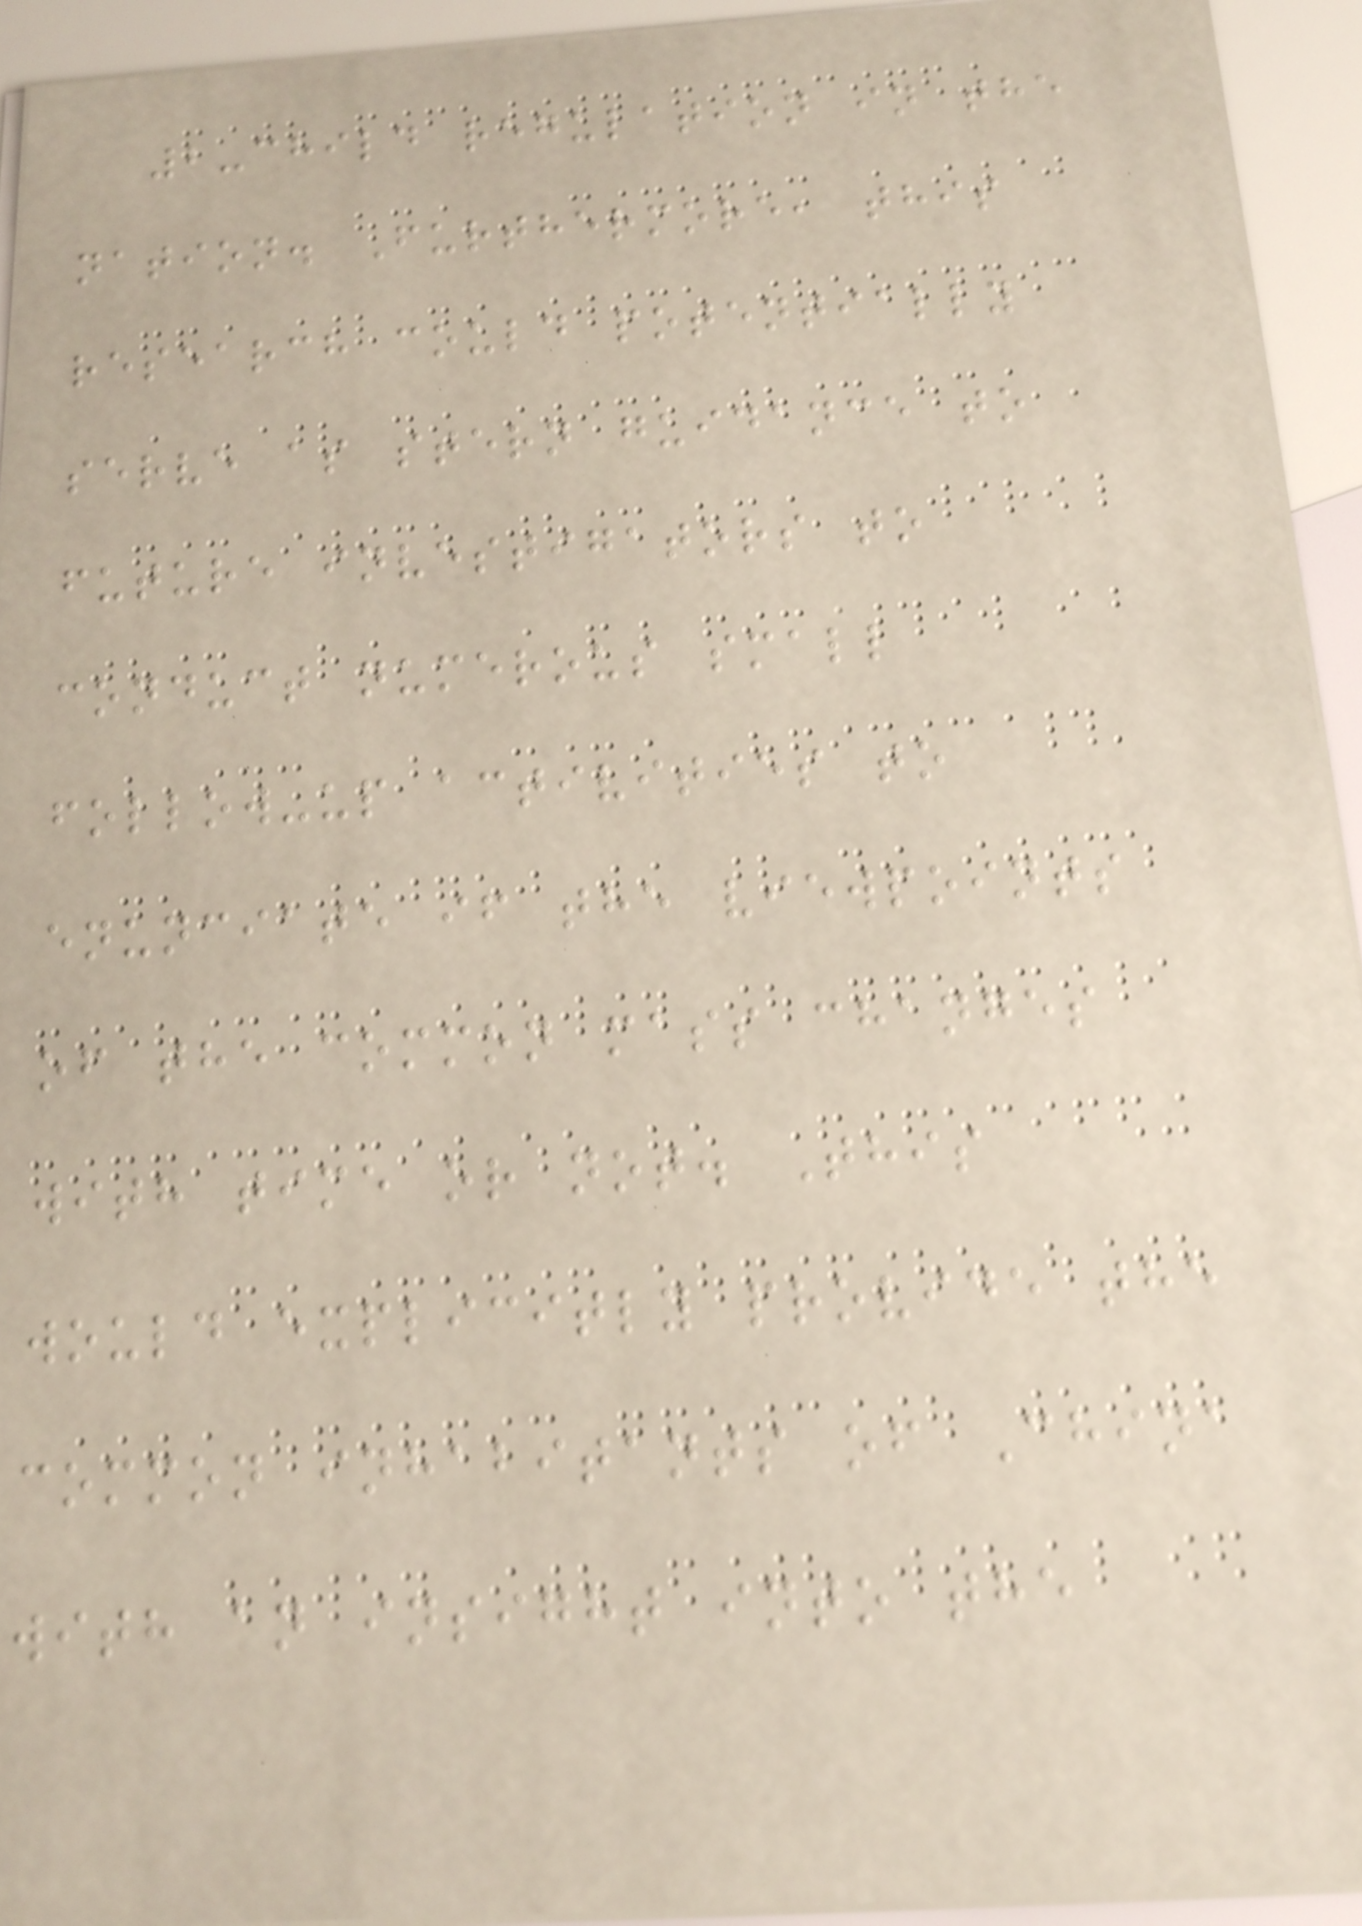2-child regulation in the
nation. Furthermore, this
research could potentially
serve as stern guidance to
future investigators to
conduct numerous small
follow-up activities to
enunciate if the viewpoints
of the common mass changes
with time or not. This
would explicitly provide the
common inhabitants of China
with an insight into the
